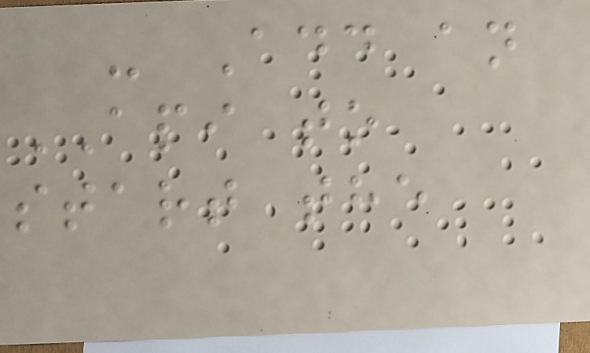- Add an
API to
start the
